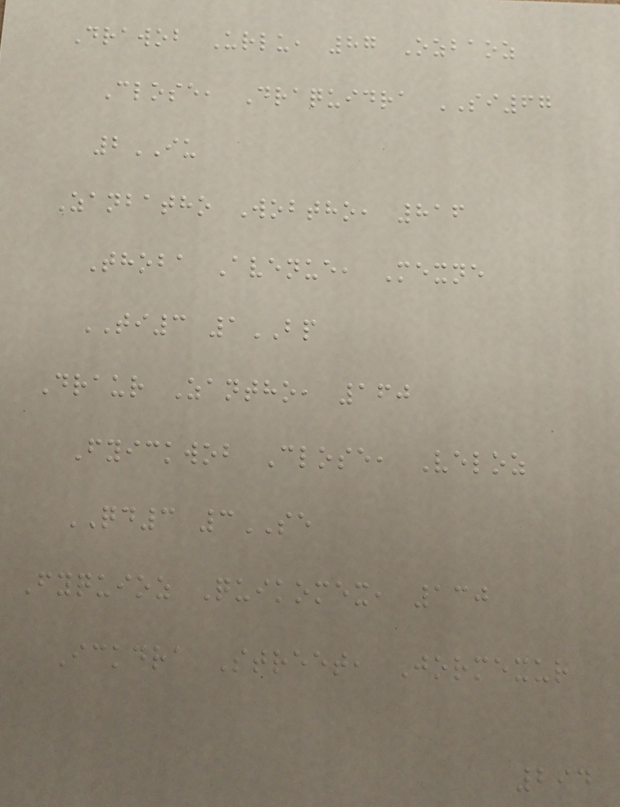Drawob Urlu, 87 Ozbaoz
Close, Draquidra SI67
2IU
Zanbatho Wobtho, 816
Thoba Avenue, Mexne
TI3 1BP
Draur Zantho, 160
Fyickwob Close, Veloz
QD3 3SE
Fyquioz Quikomex, 130
Ickdra Street, Jormexur
294
